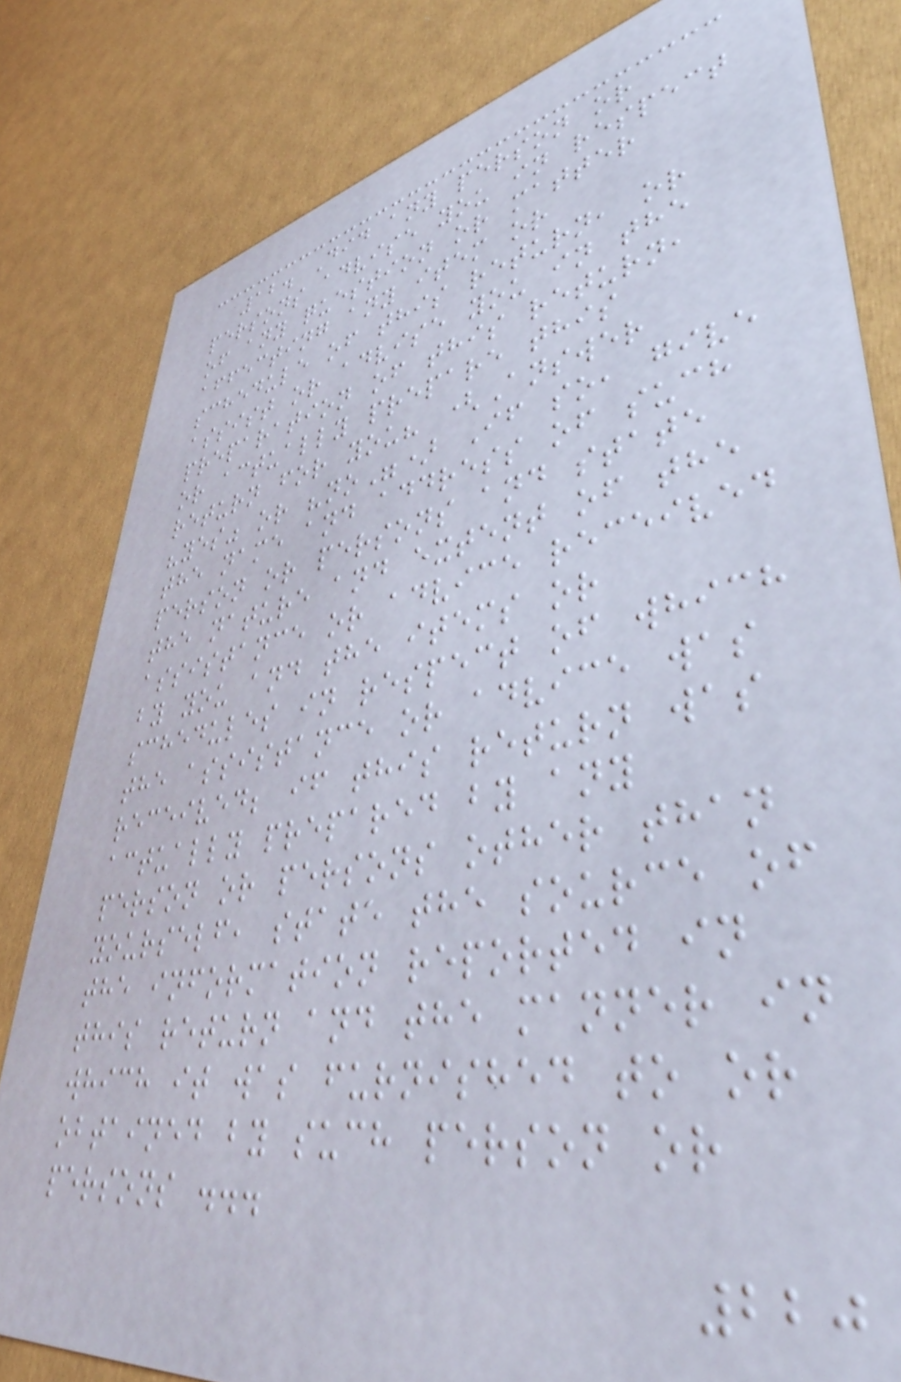12. Did any person or
persons advise you in respect
of any question or matter
affecting any item or
schedule of this return, or
assist or advise you in the
preparation of this return,
or actually prepare this
return for you? (Answer
"yes" or "no") If so, give
the name and address of such
person or persons and state
the nature and extent of the
assistance or advice received
by you and the items or
schedules in respect of which
the assistance or advice was
received; if this return was
actually prepared by any
person or persons other than
yourself, state the source of
the information reported in
this return and the manner in
which it was furnished to or
obtained by such person or
persons ...
220
